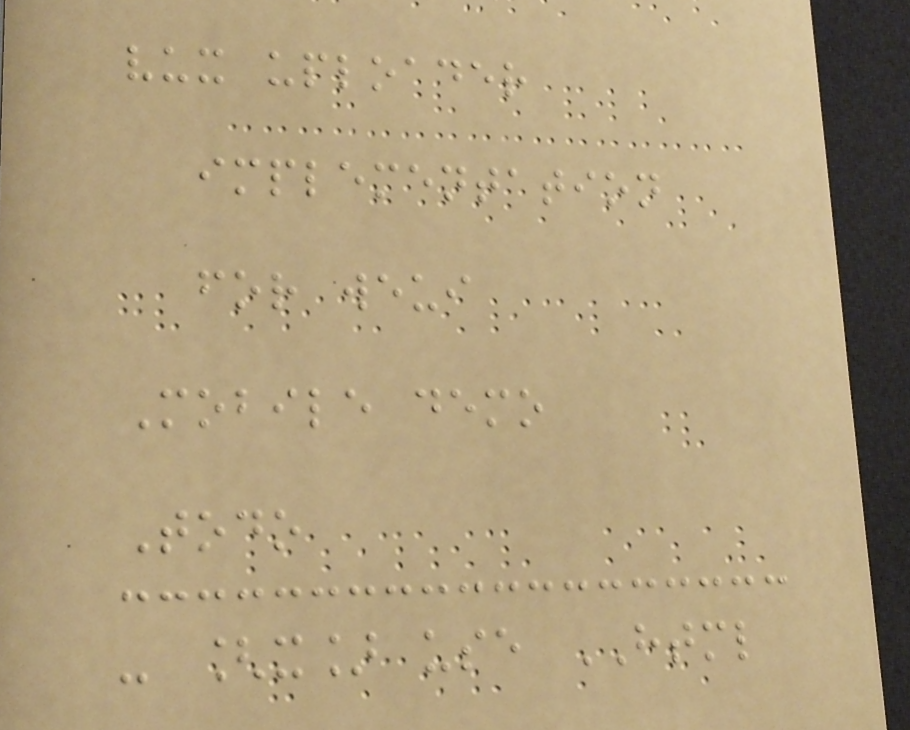vux uploader
implementation
for weui
Mobile demo
Todo
- [x] use HTML
